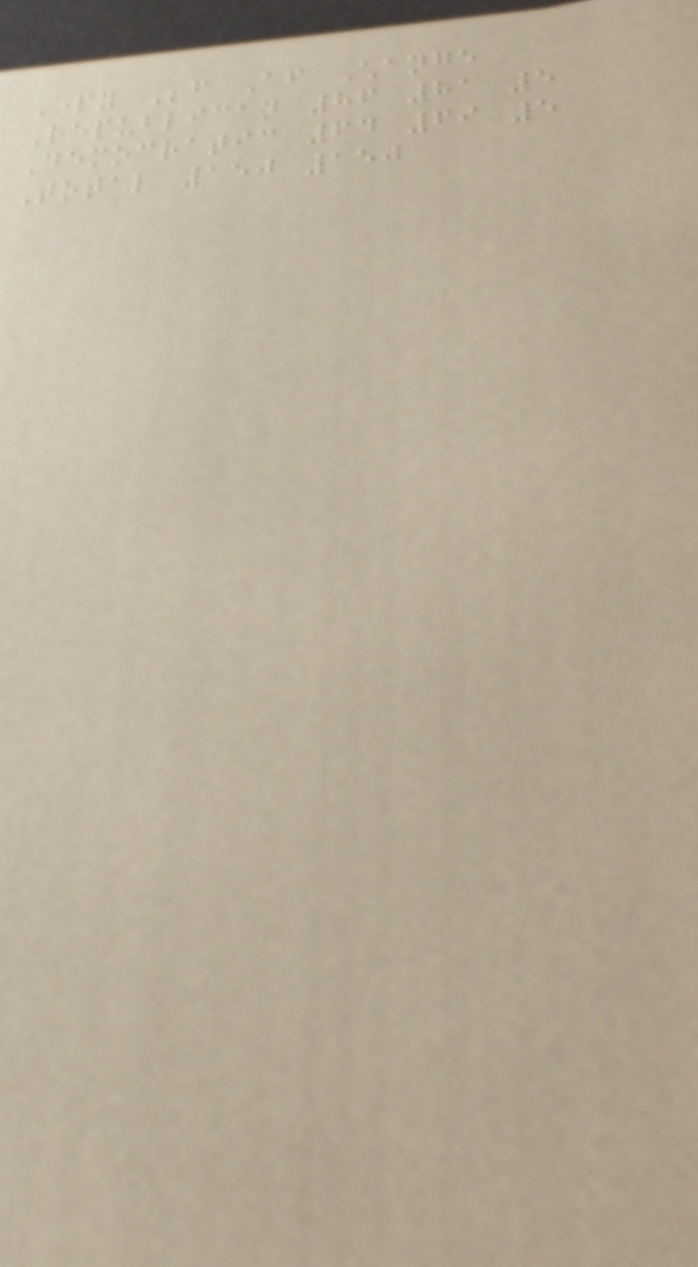Party Before After Change
Republican 86 81 5
Democratic 64 69 5
Total 150 150
